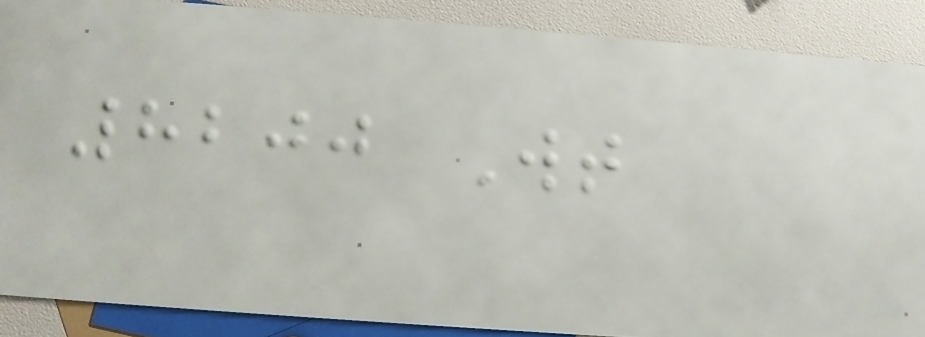8200 Wt
